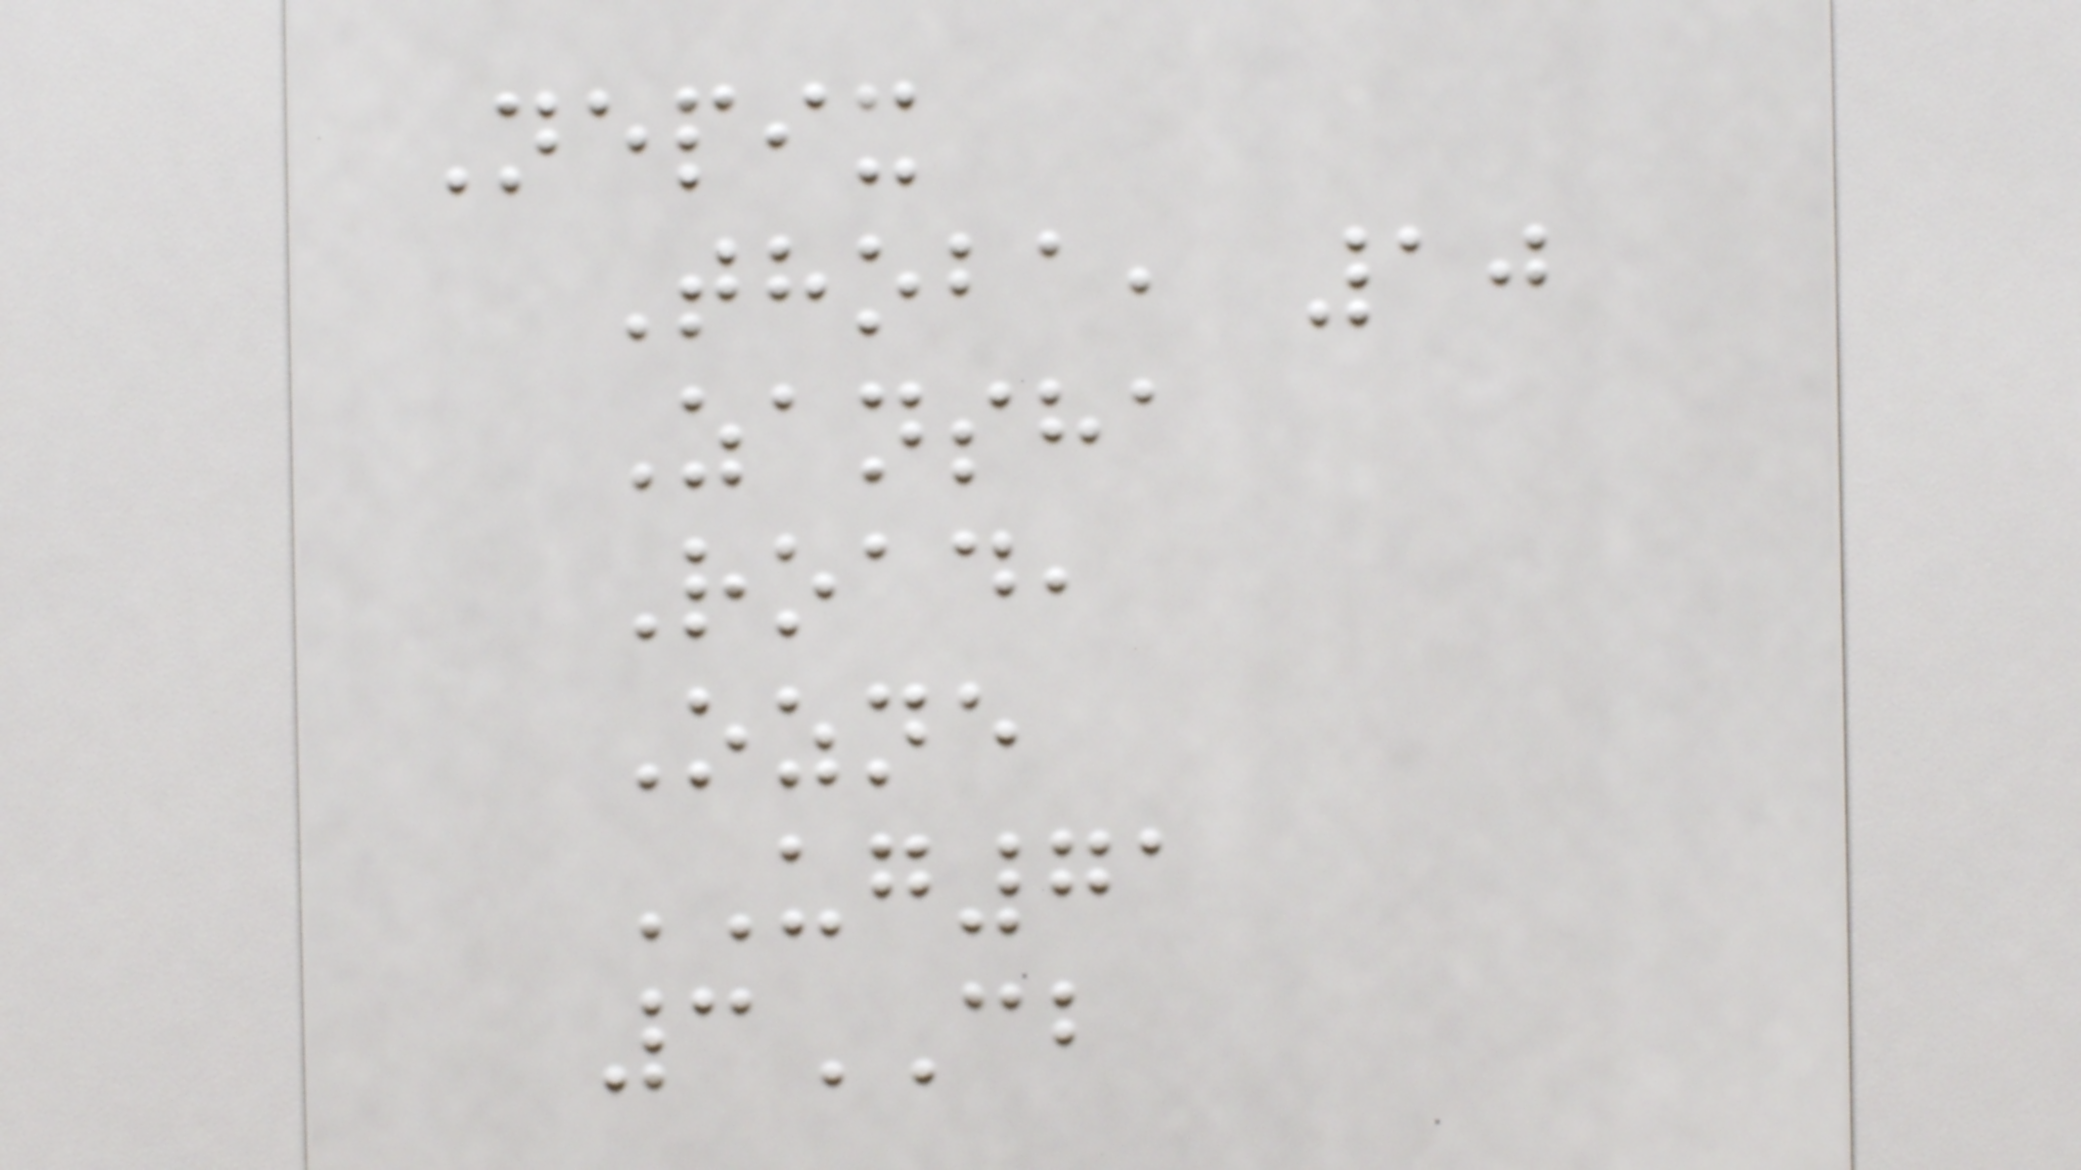Nepix
Thoba, 10
Zansha
Road,
Ozne
UG71
3CB
